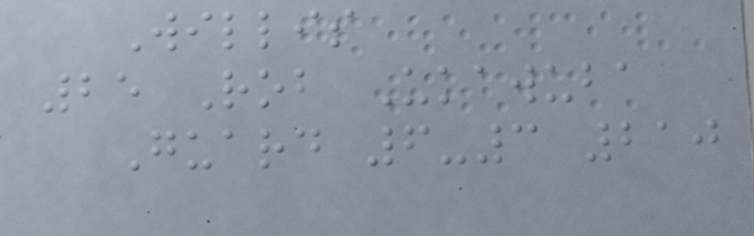Willis
25 Rob Ukawuba
Guard 6-3 210
